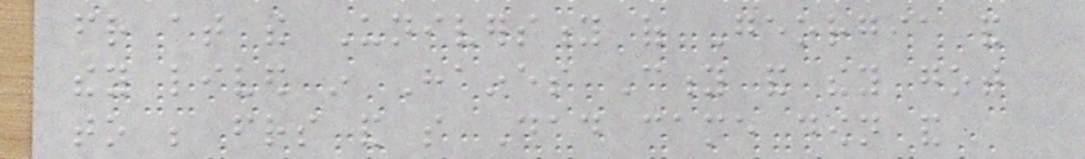friend at the University of Georgia and
they lived in Haines City and they got
to be friends and so Dad came down and
